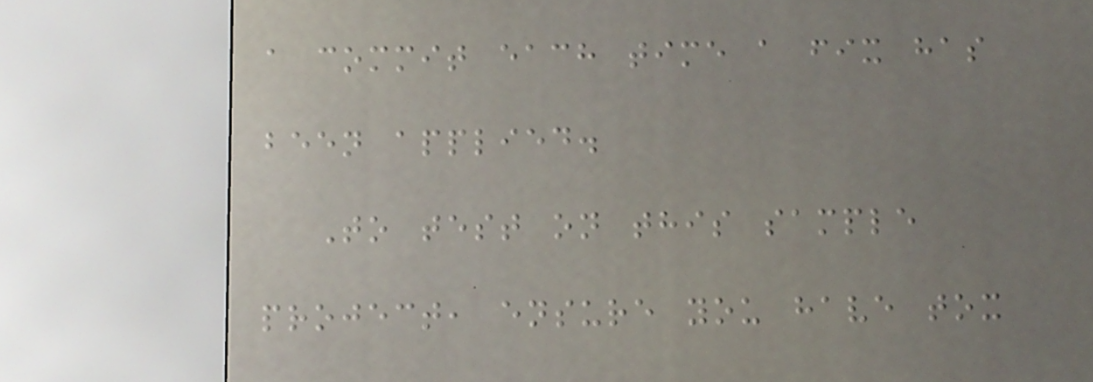a commit each time a fix has
been applied.
To test on this sample
project, ensure you have tox
